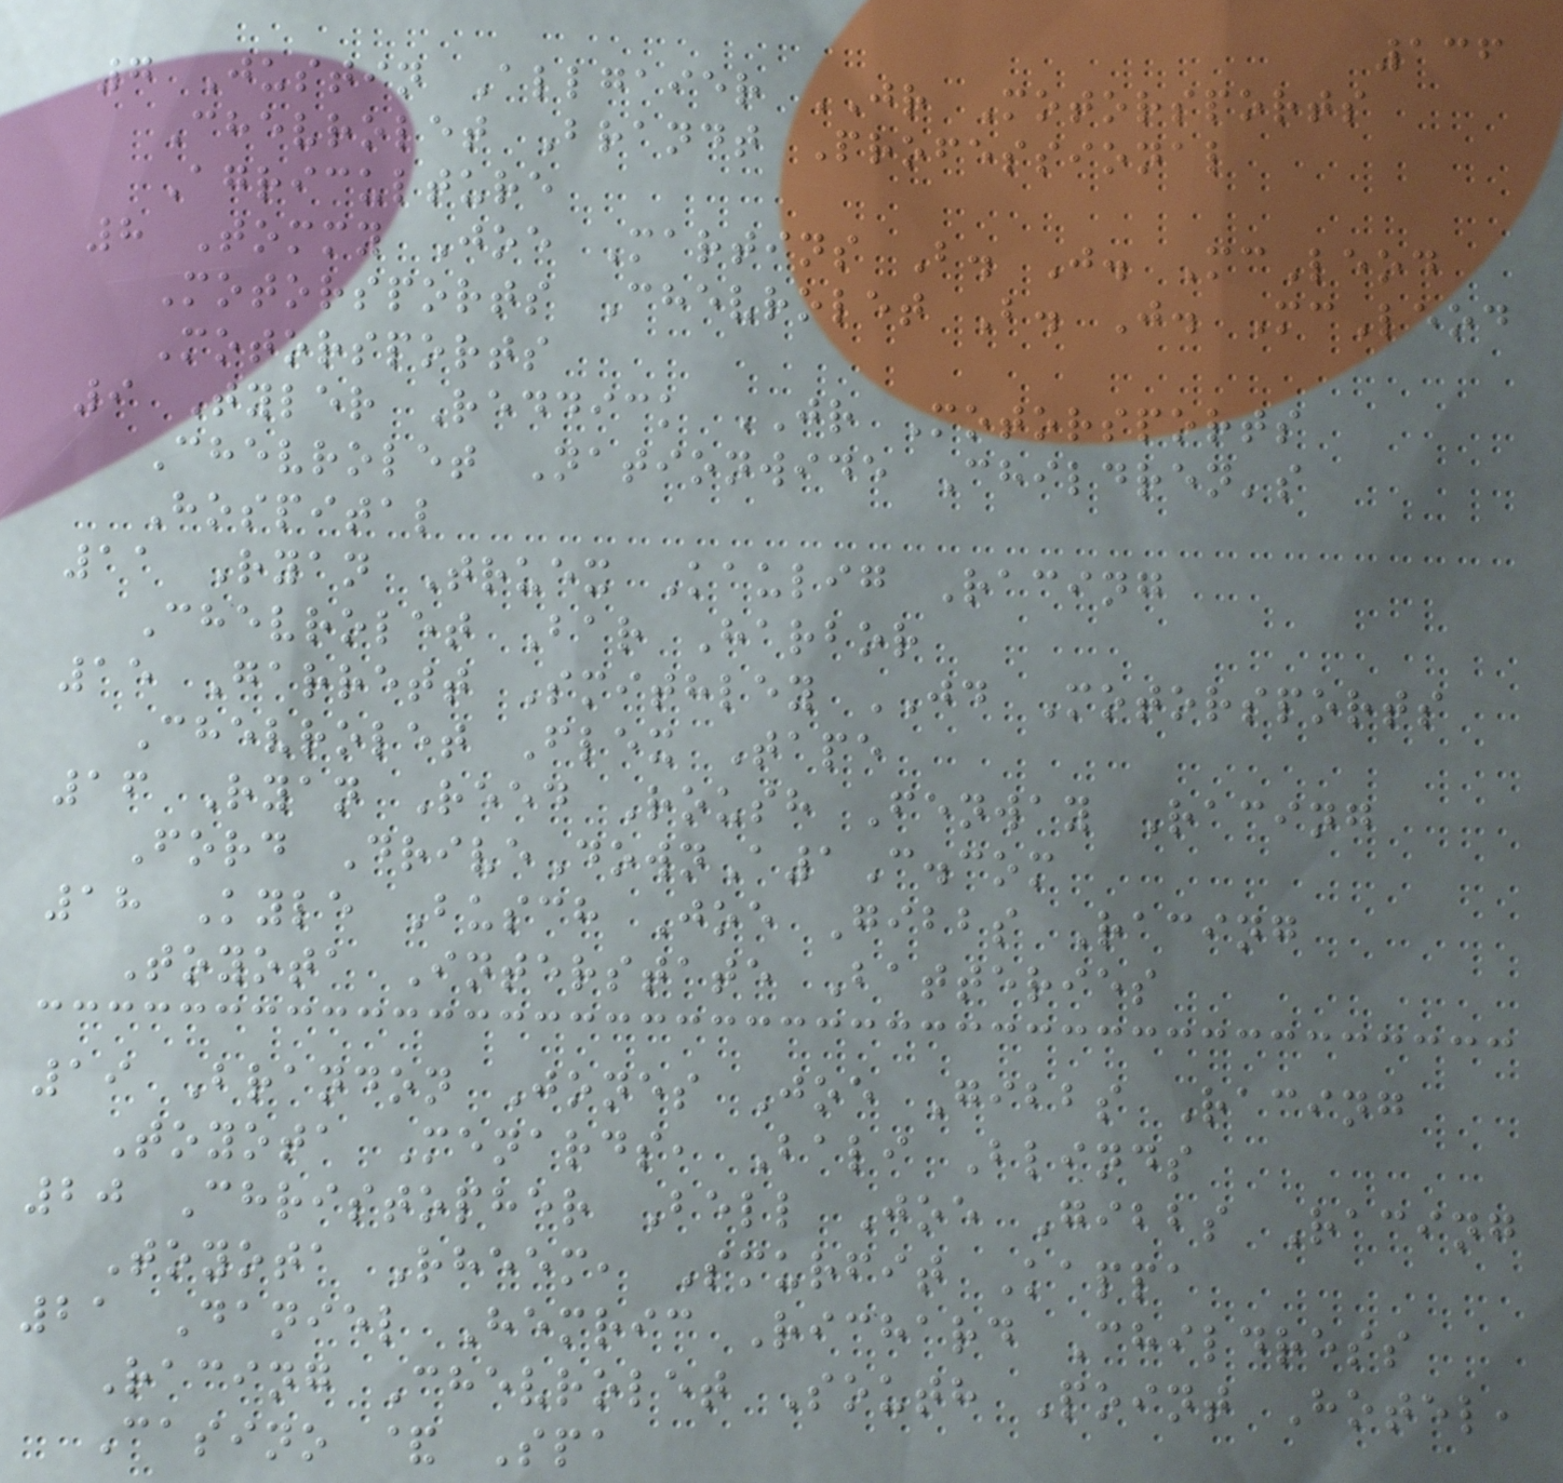136
7 Justin Allgaier JR Motorsports
Chevrolet Brandt Professional
Agriculture
8 Tommy Joe Martins B. J. McLeod
Motorsports Chevrolet B. J. McLeod
Motorsports
9 Tyler Reddick JR Motorsports
Chevrolet Nationwide Children's
Hospital
11 Ryan Truex Kaulig Racing
Chevrolet Bar Harbor
15 Garrett Smithley JD Motorsports
Chevrolet Flex Tape
16 Ryan Reed Roush Fenway Racing
Ford DriveDownA1C.com
18 Kyle Busch Joe Gibbs Racing
Toyota Interstate Batteries
19 Brandon Jones Joe Gibbs Racing
Toyota Menards, Bali Blinds
20 Christopher Bell Joe Gibbs Racing
Toyota Rheem, Smurfit Kappa
21 Daniel Hemric Richard Childress
Racing Chevrolet South Point Hotel,
Casino & Spa
